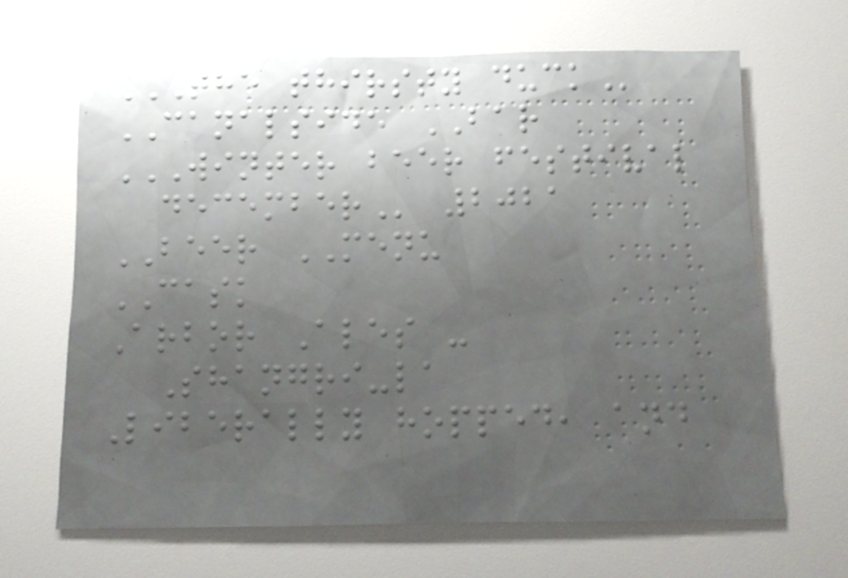THE THIRSTY DUCK
CANALSIDE BAR
WINTER BEER FESTIVAL
DECEMBER 2021
BEER MENU
CASK
Arbor Ales -
Shangri-la
Liberally hopped, and
